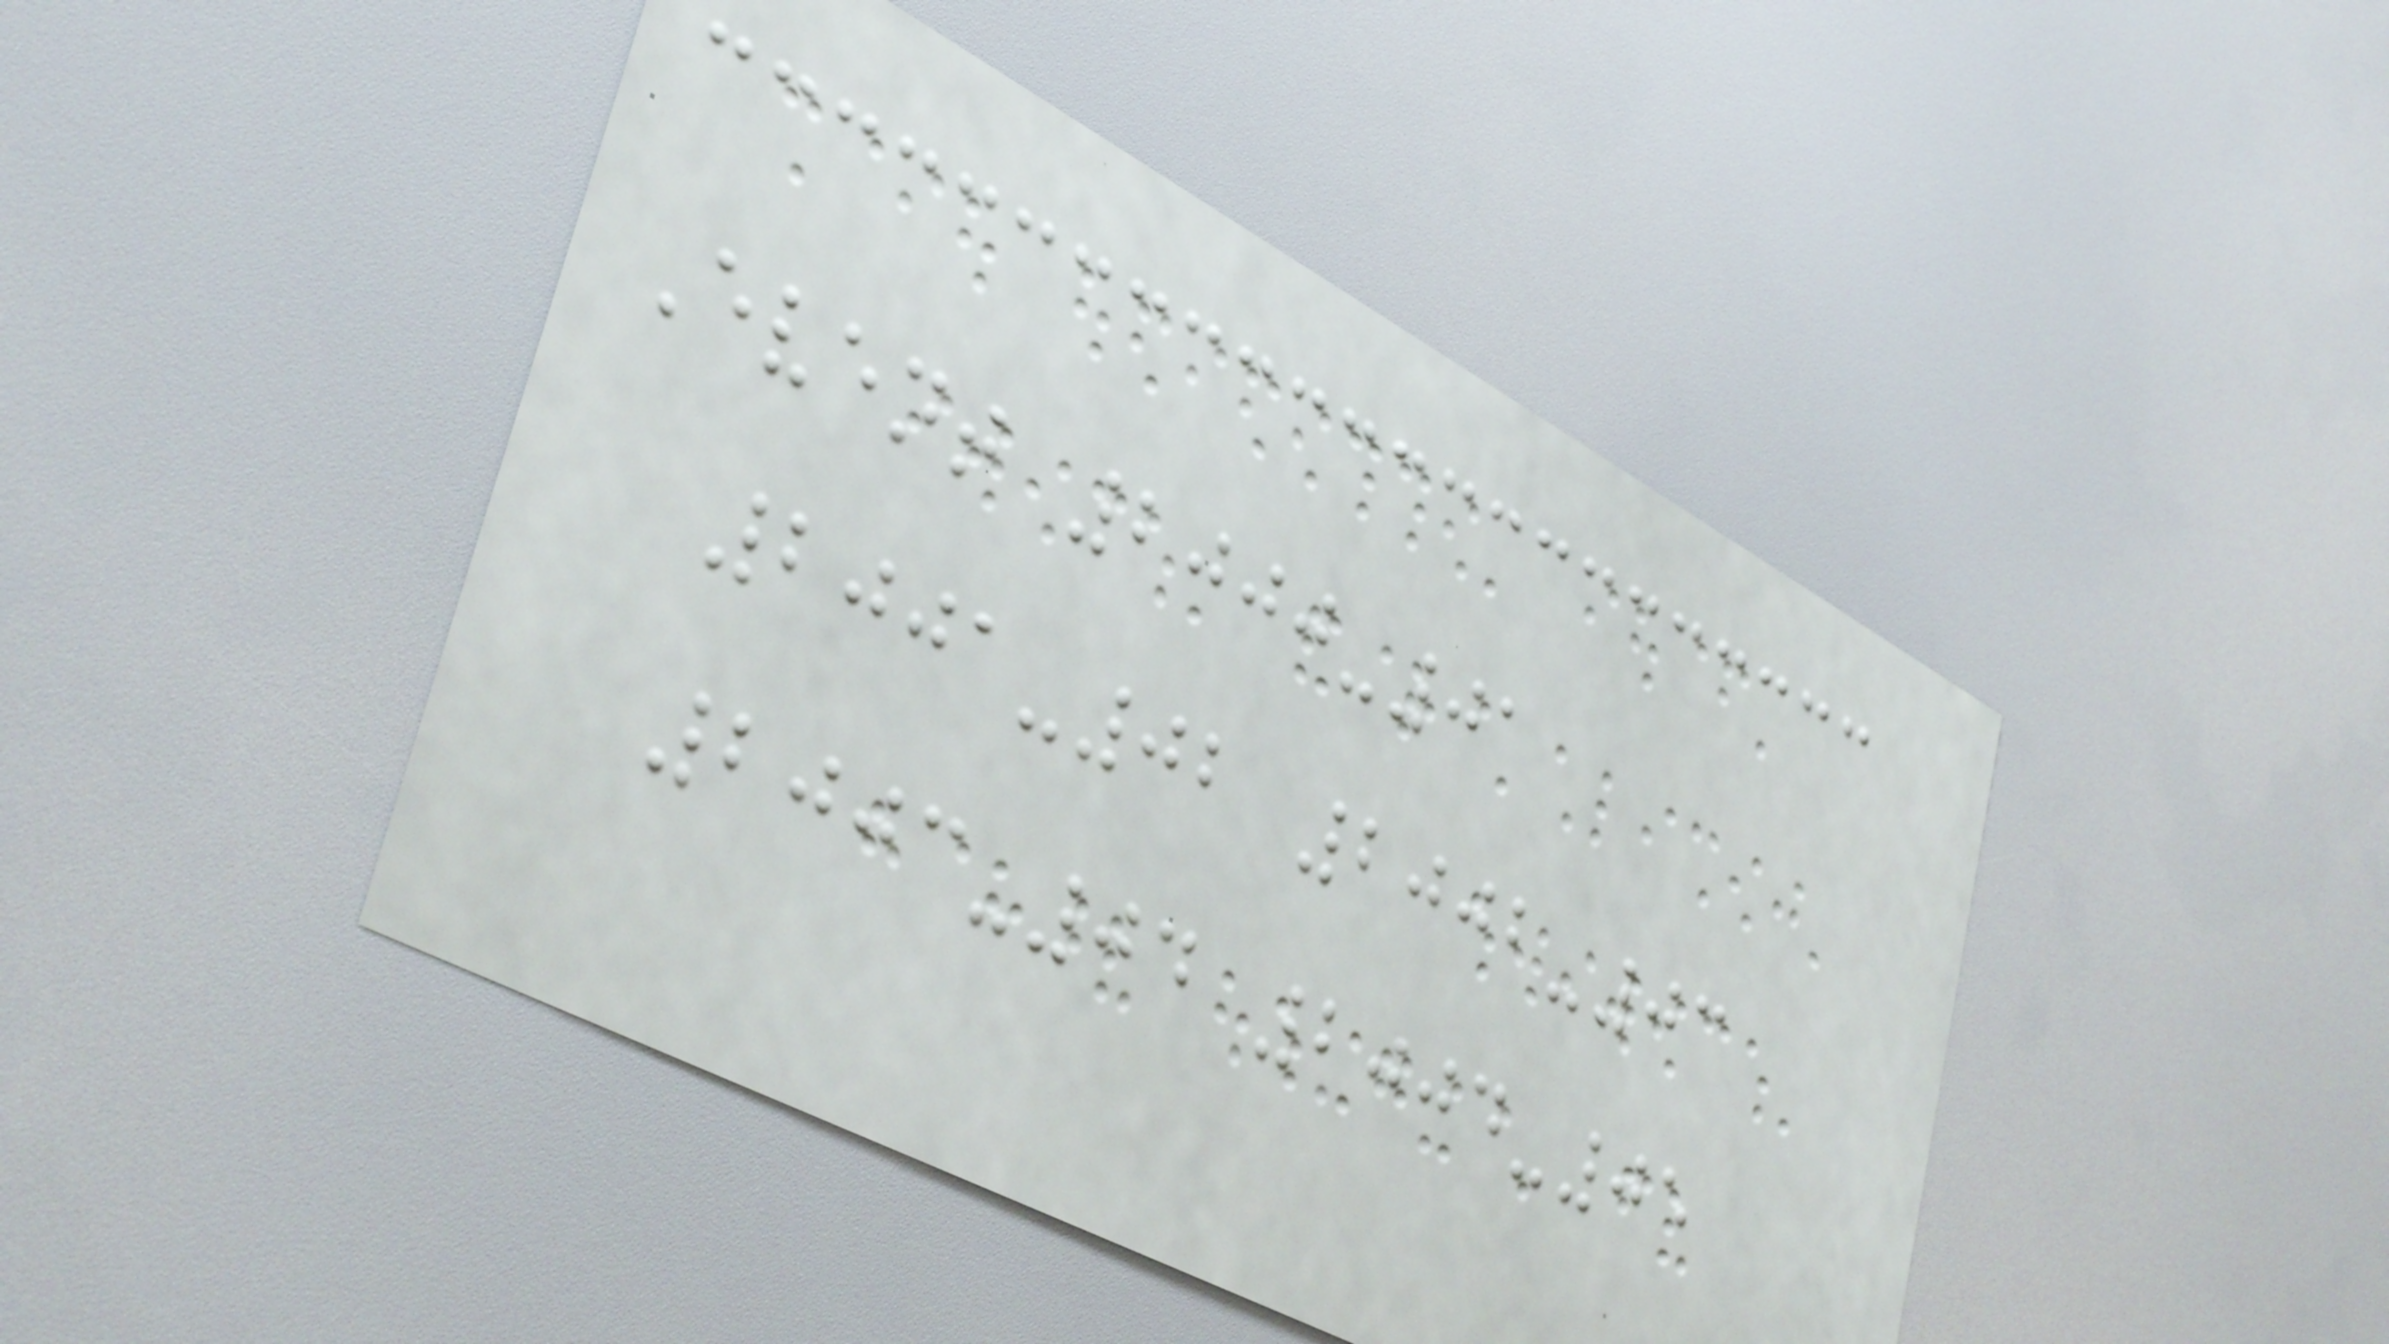Event 2000-01
2001-02 2002-03
2003-04 2004-05
